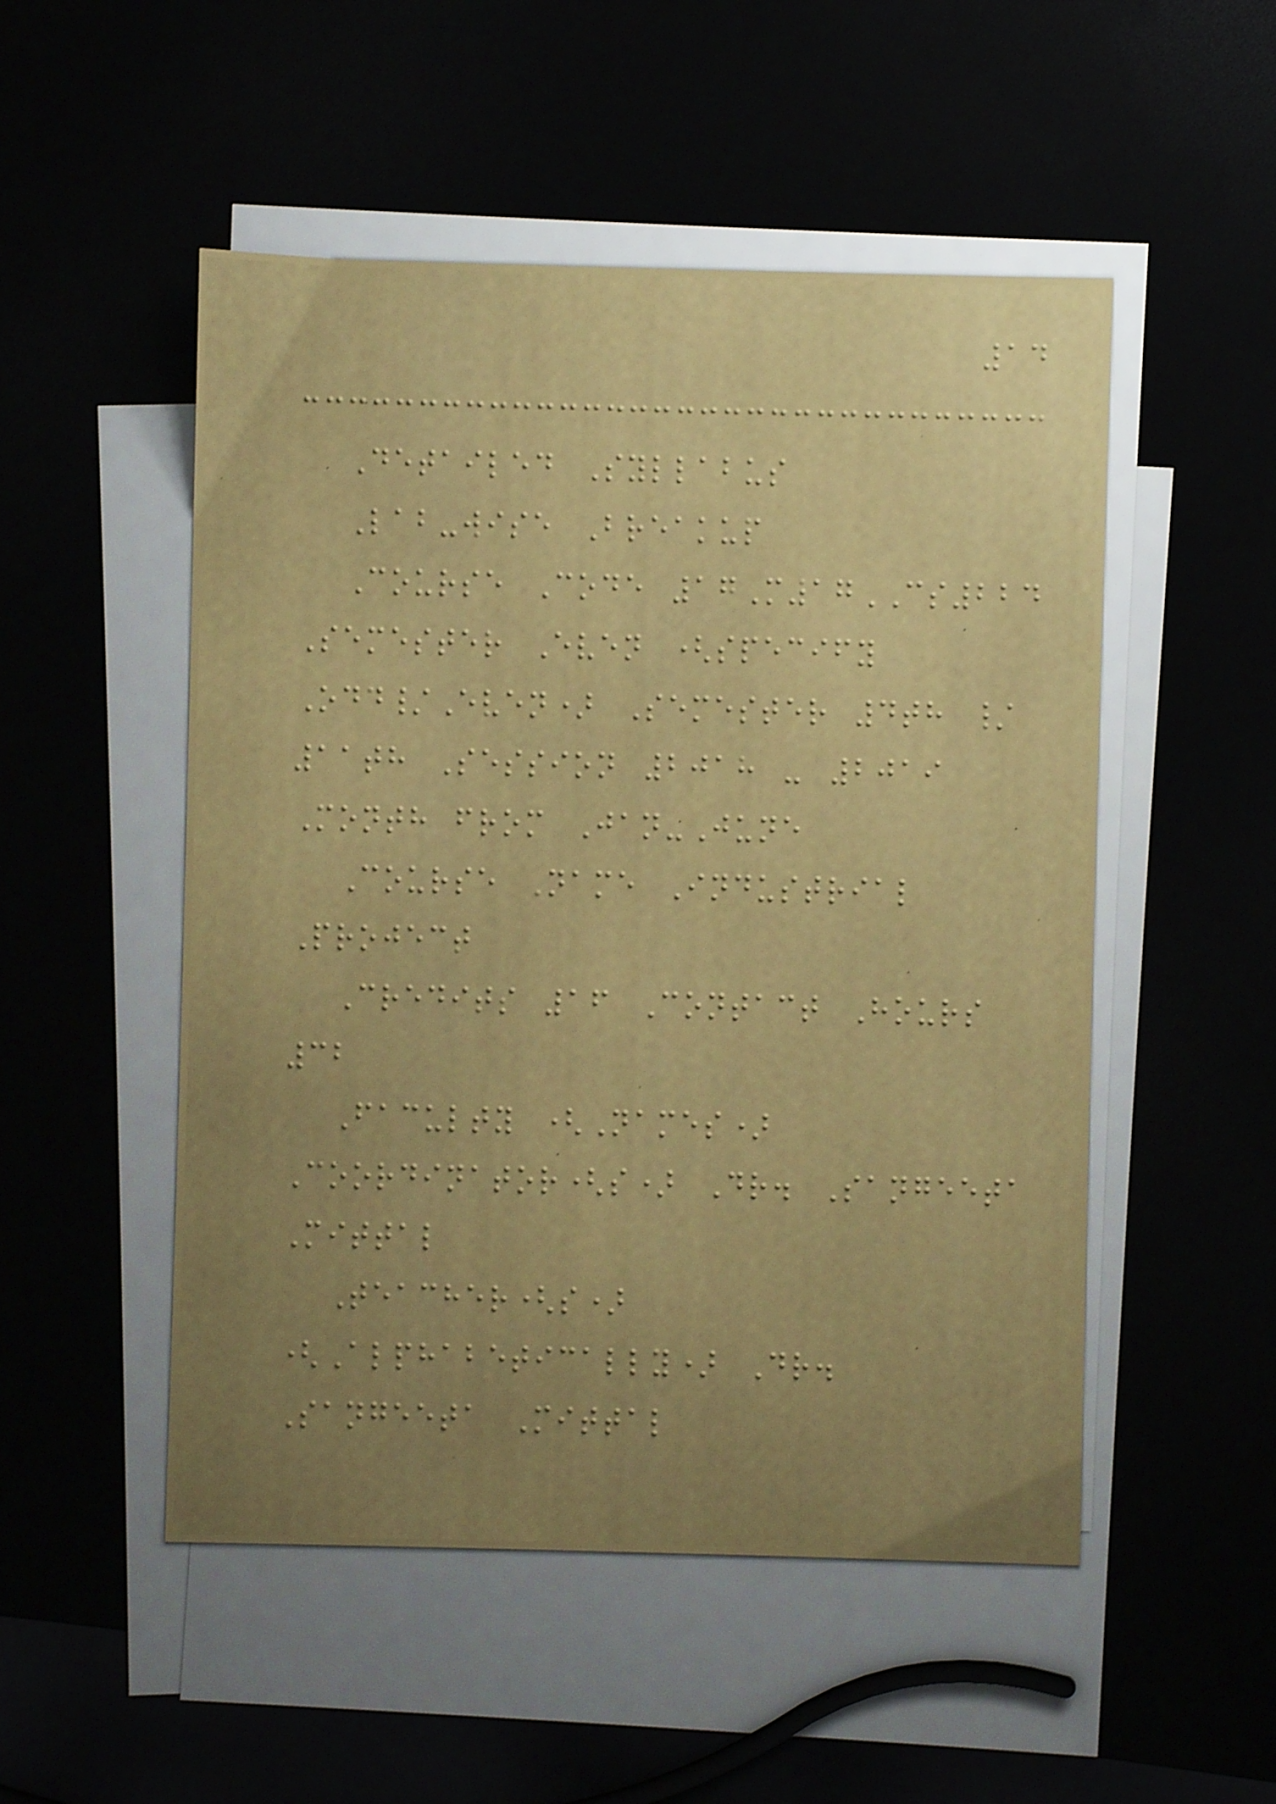14
Detailed Syllabus
Lab-wise Breakup
Course Code 17M17CS224
Semester Even (specify
Odd/Even) Semester 4th /
11th Session 2018 - 2019
Month from Jan-June
Course Name Industrial
Project
Credits 16 Contact Hours
32
Faculty (Names)
Coordinator(s) Dr. Sangeeta
Mittal
Teacher(s)
(Alphabetically) Dr.
Sangeeta Mittal
